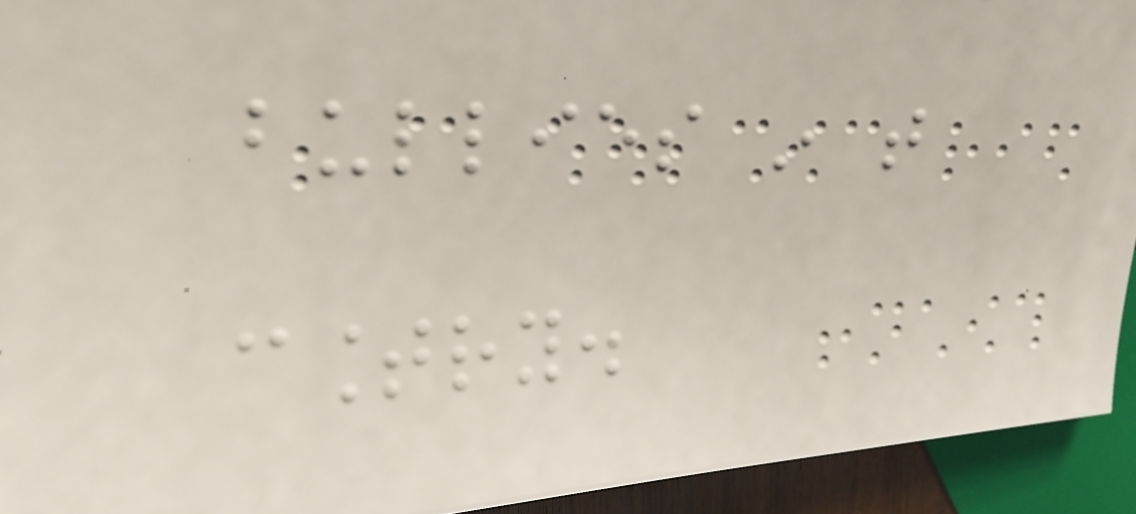bullies in that
country.
